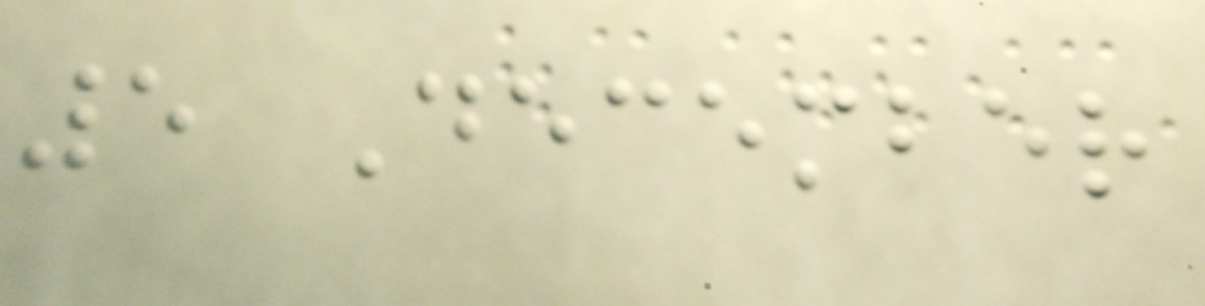5 December
